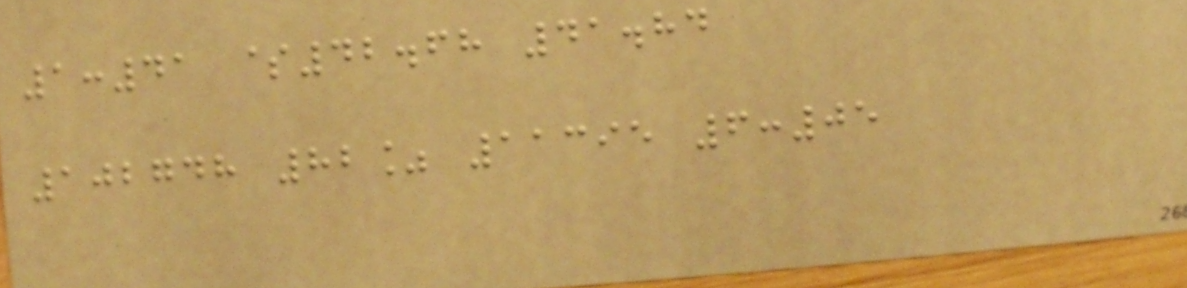1:41 $42.68 41.84
102748 82% 11395 6:05
